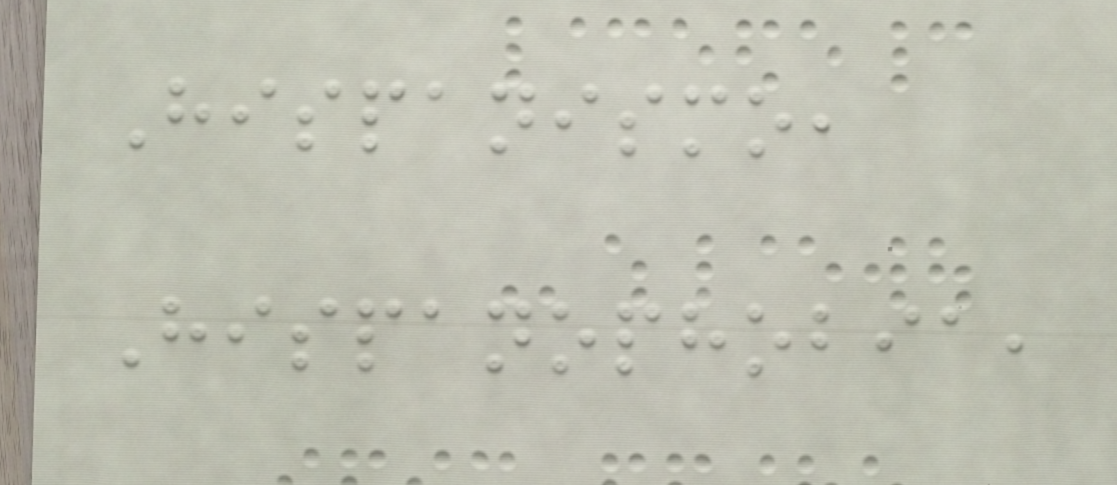Hispanismo,
Hispanophobia,
